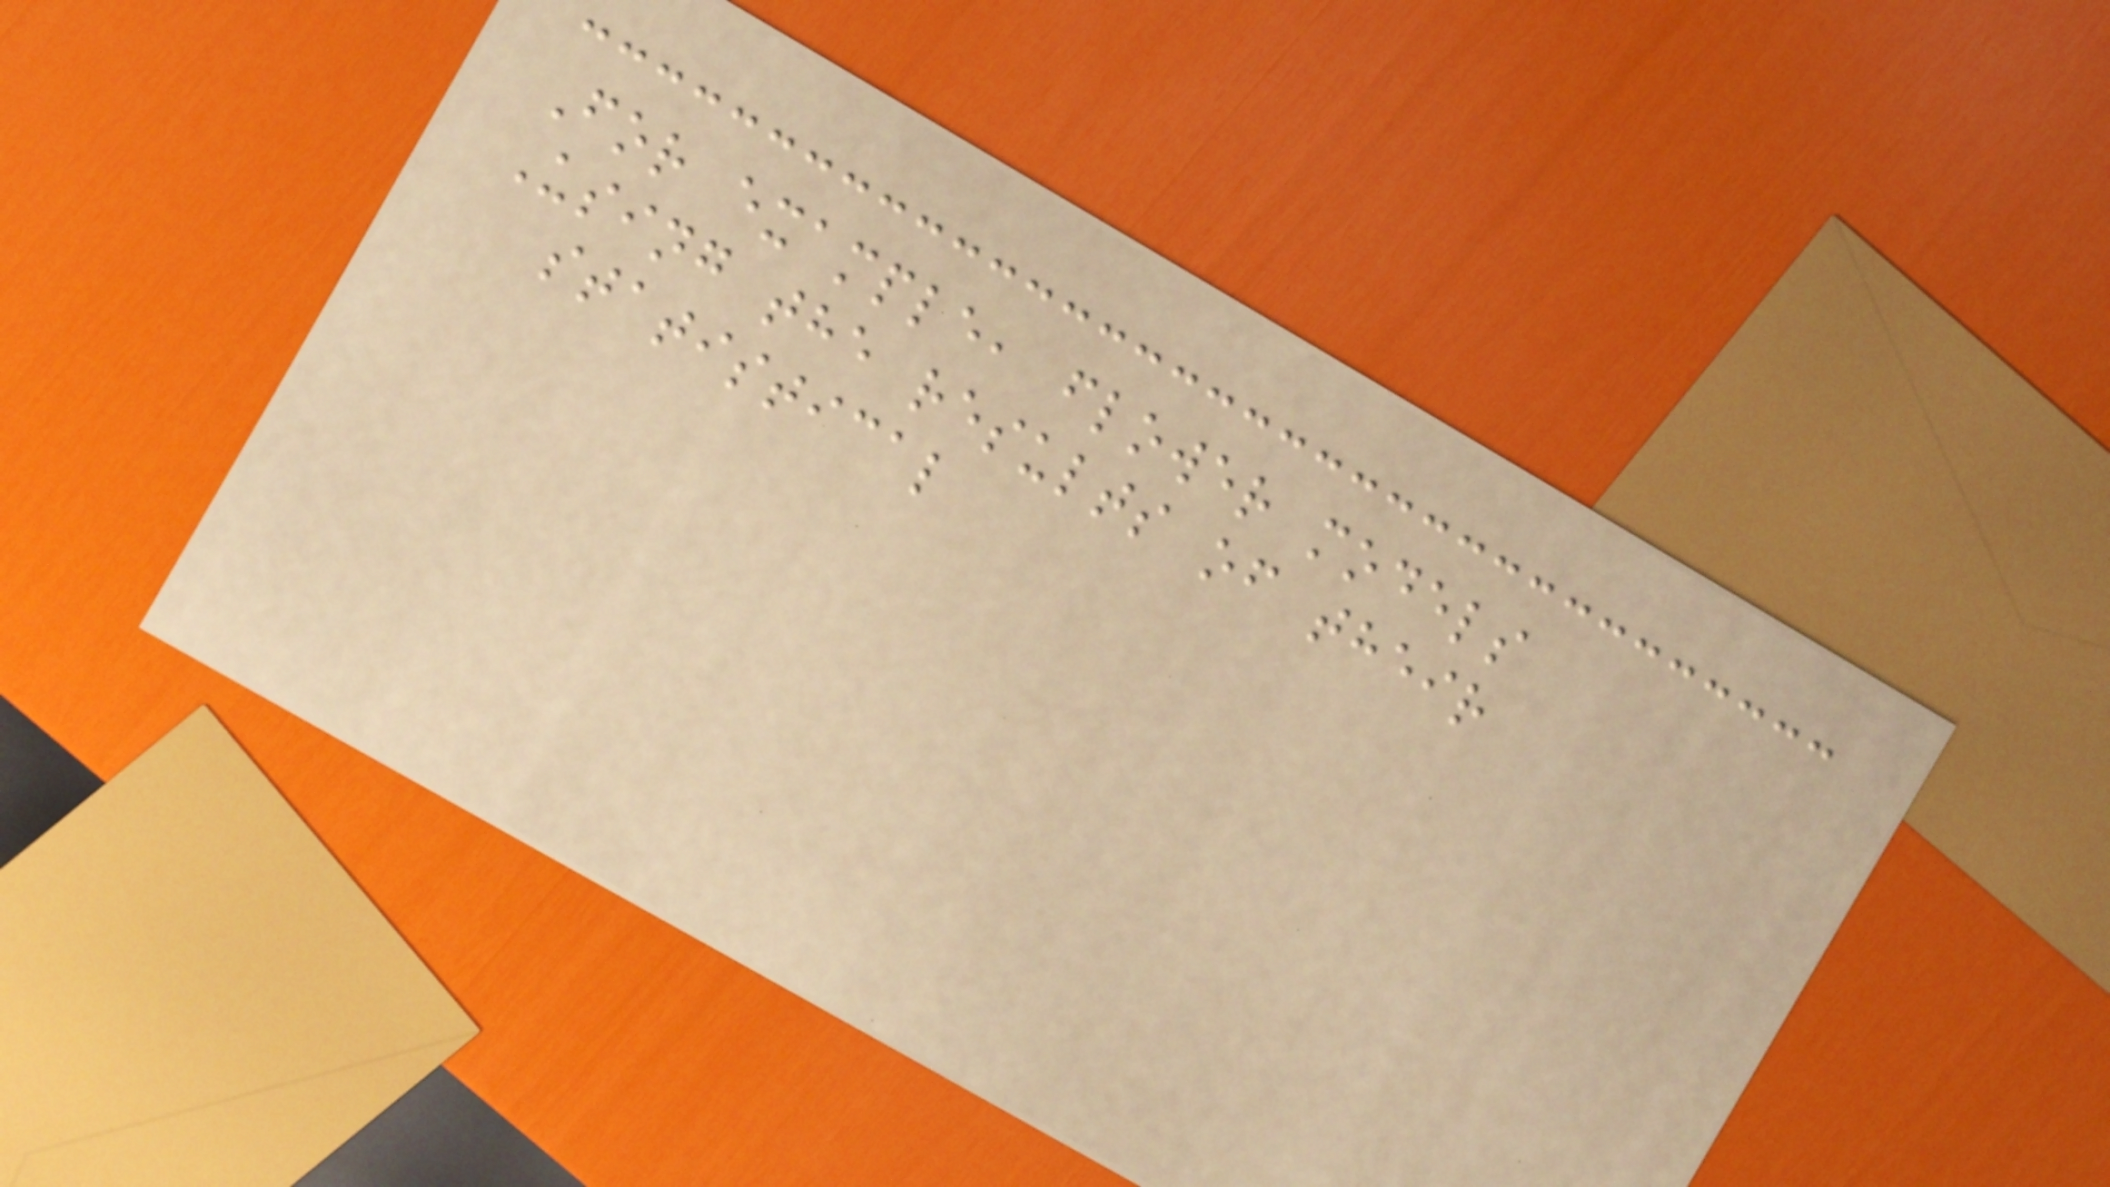For example, flower models
Using the results of their
statistical
